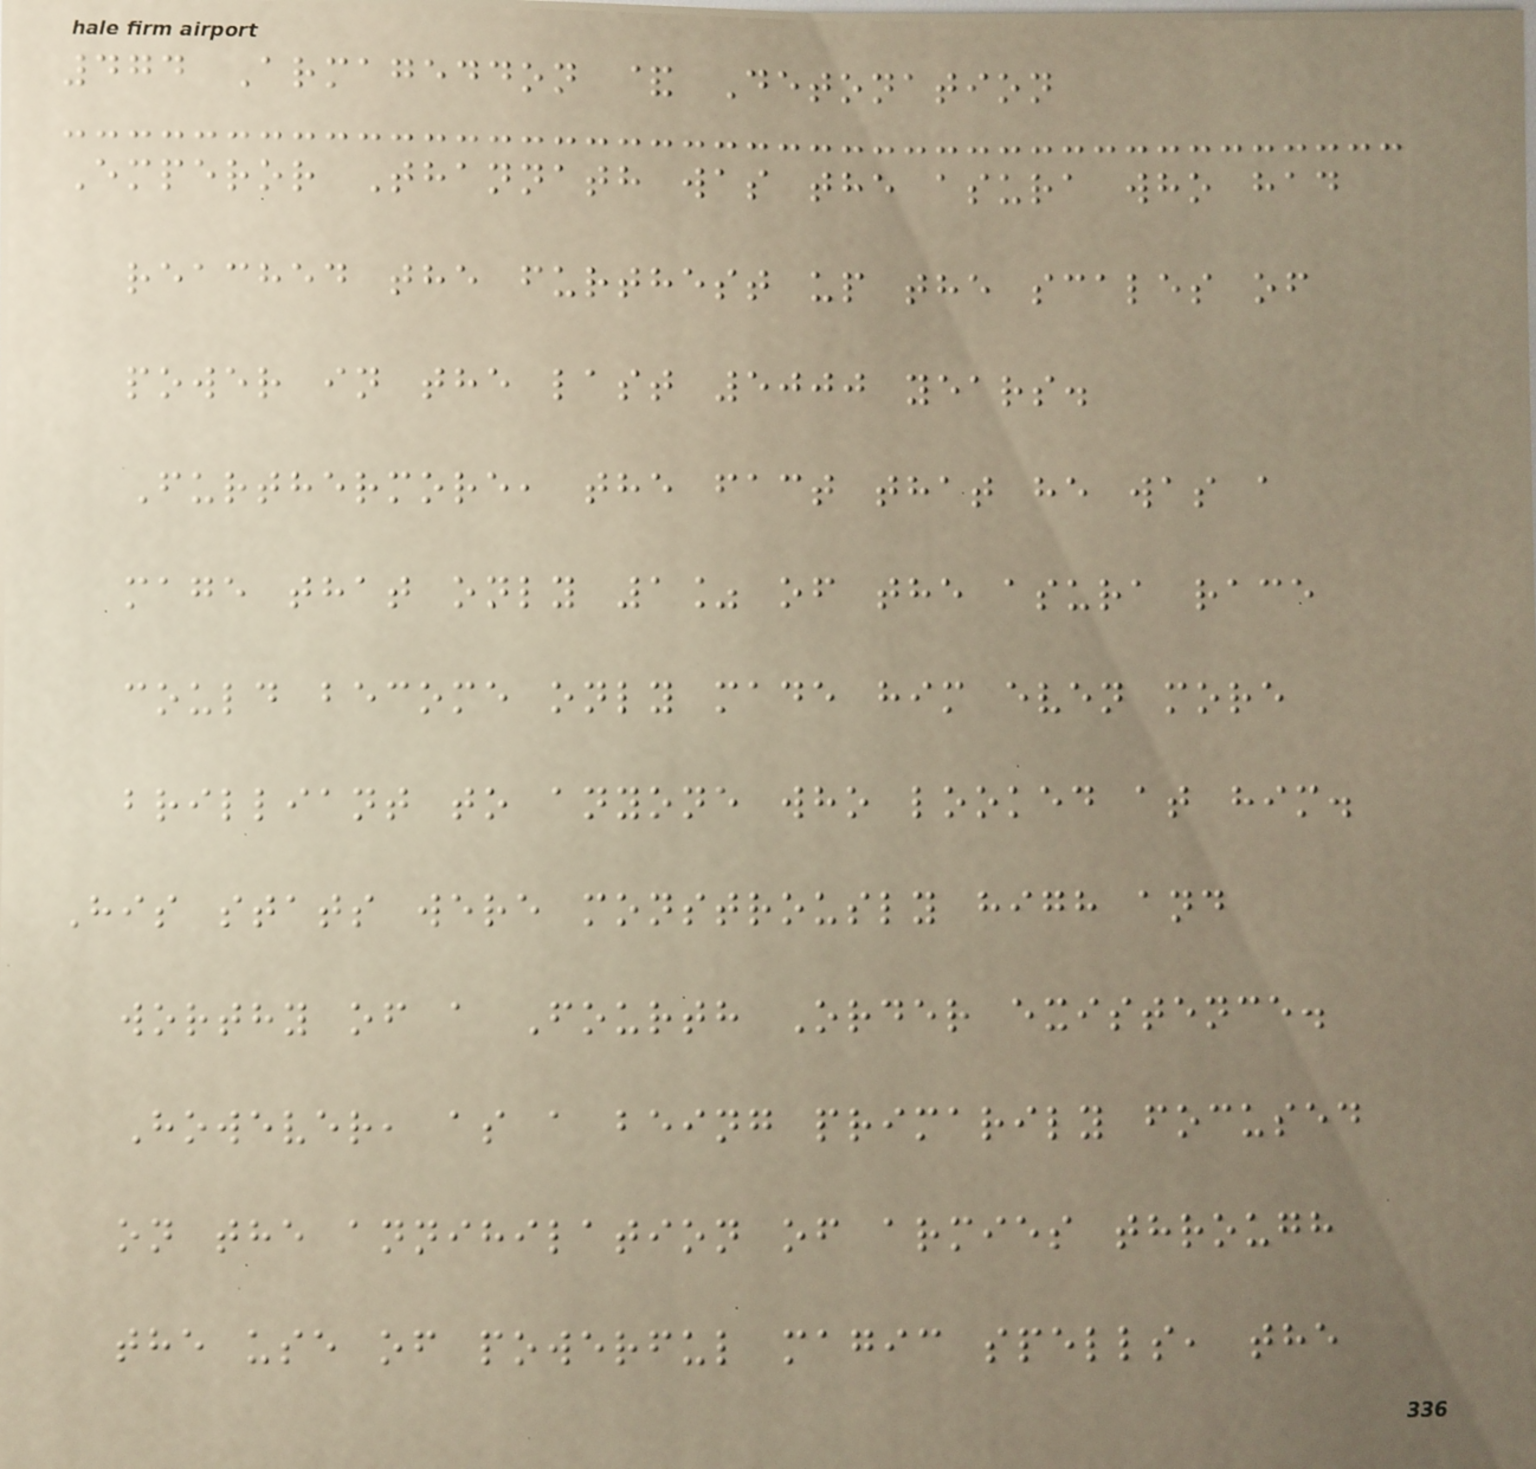474 Armageddon & Detonation
Emperor Thannath was the asura who had
reached the furthest up the scales of
power in the last 5000 years.
Furthermore, the fact that he was a
mage that only 1% of the asura race
could become only made him even more
brilliant to anyone who looked at him.
His stats were monstrously high and
worthy of a Fourth Order existence.
However, as a being primarily focused
on the annihilation of armies through
the use of powerful magic spells, the
